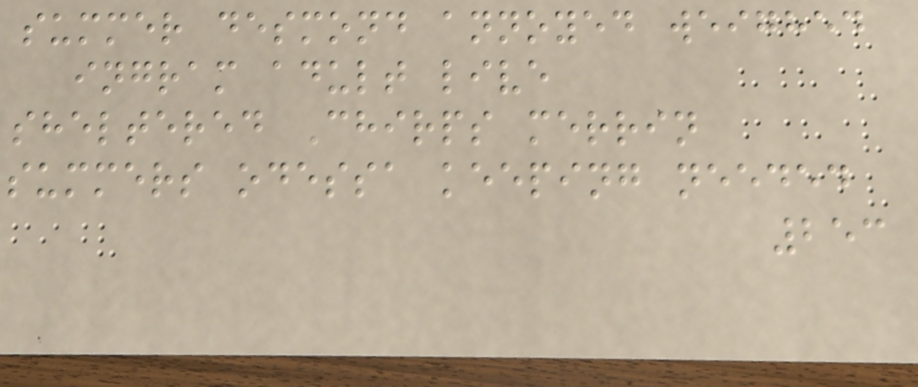summer desmond annoyed weighed
ingram adult live
sheltered Chirps merrin
summers odessa keeping needed
253
